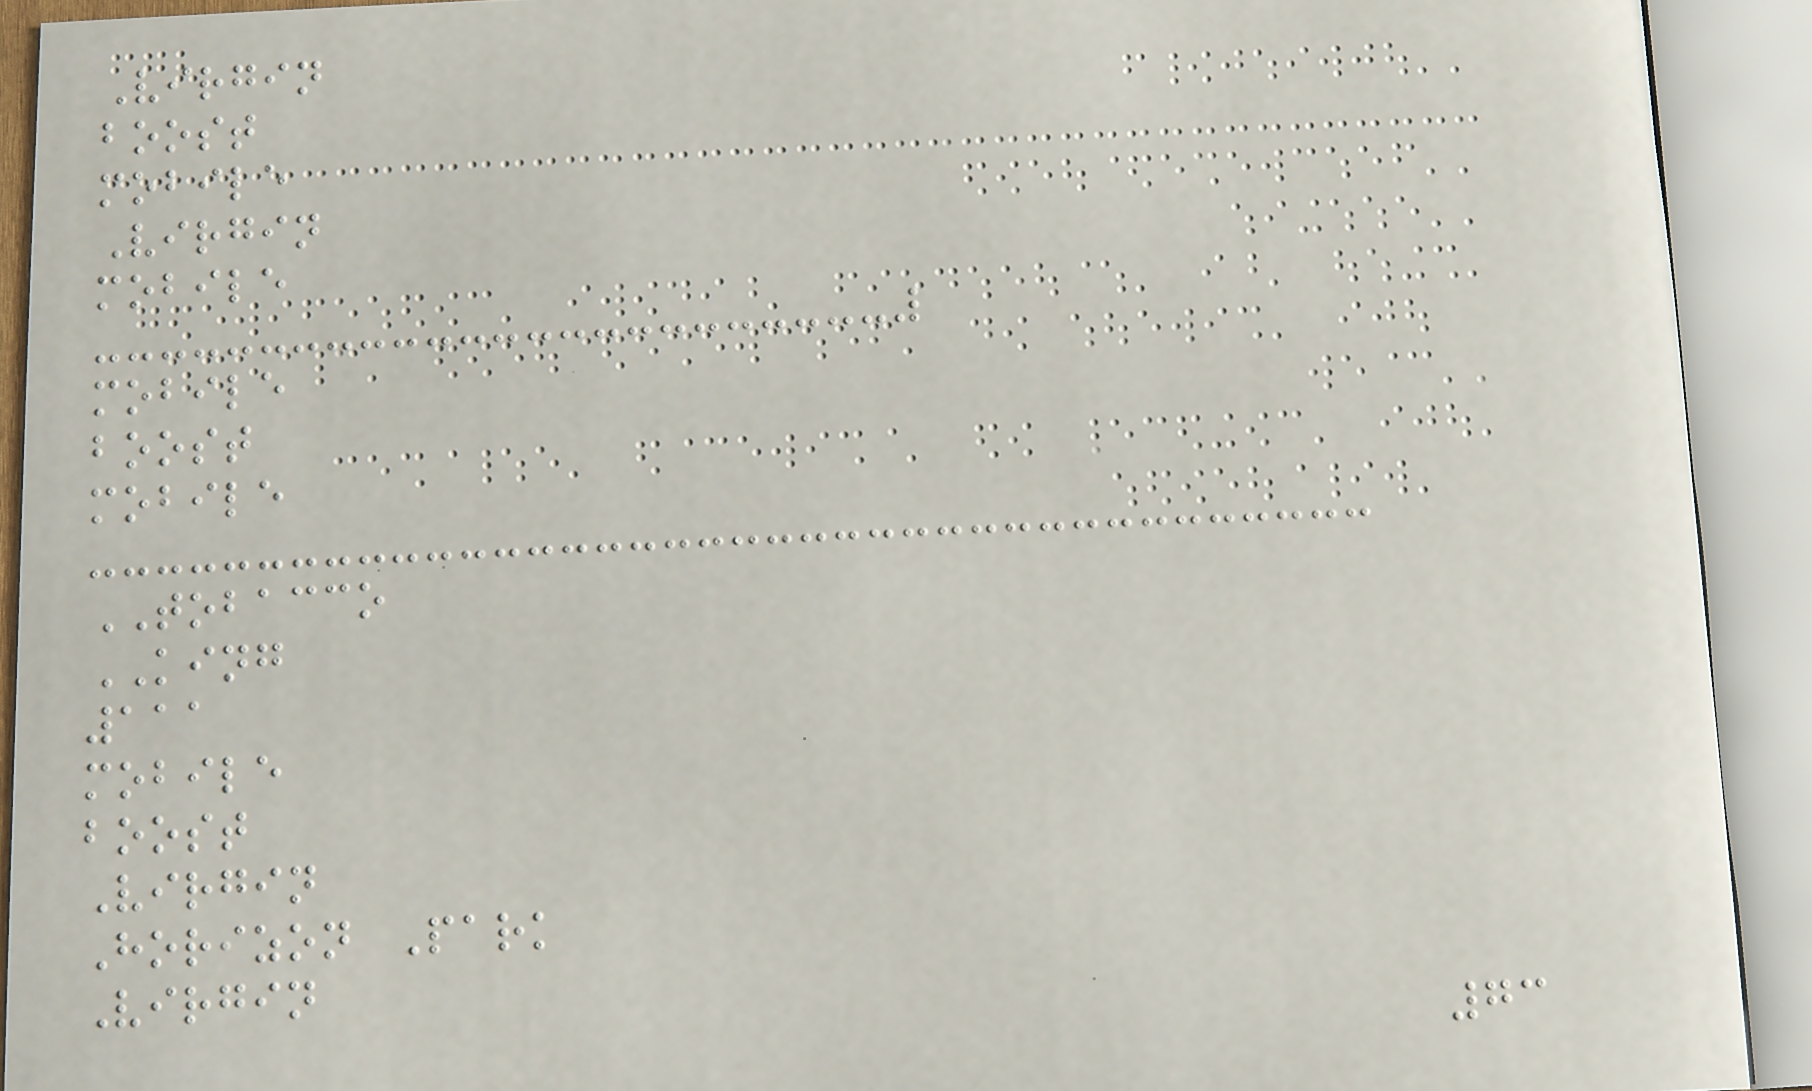Virgin
boost
mobile
Virgin
mobile
mobile
boost
mobile
TOBACCO
KING
111
mobile
boost
Virgin
Horizon Park
Virgin
73
